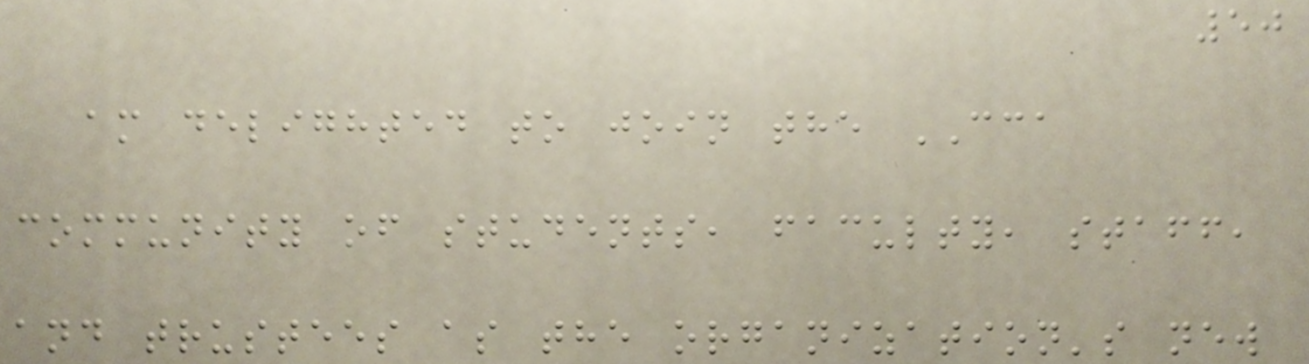50
am delighted to join the CCA
community of students, faculty, staff,
and trustees as the organization's new
